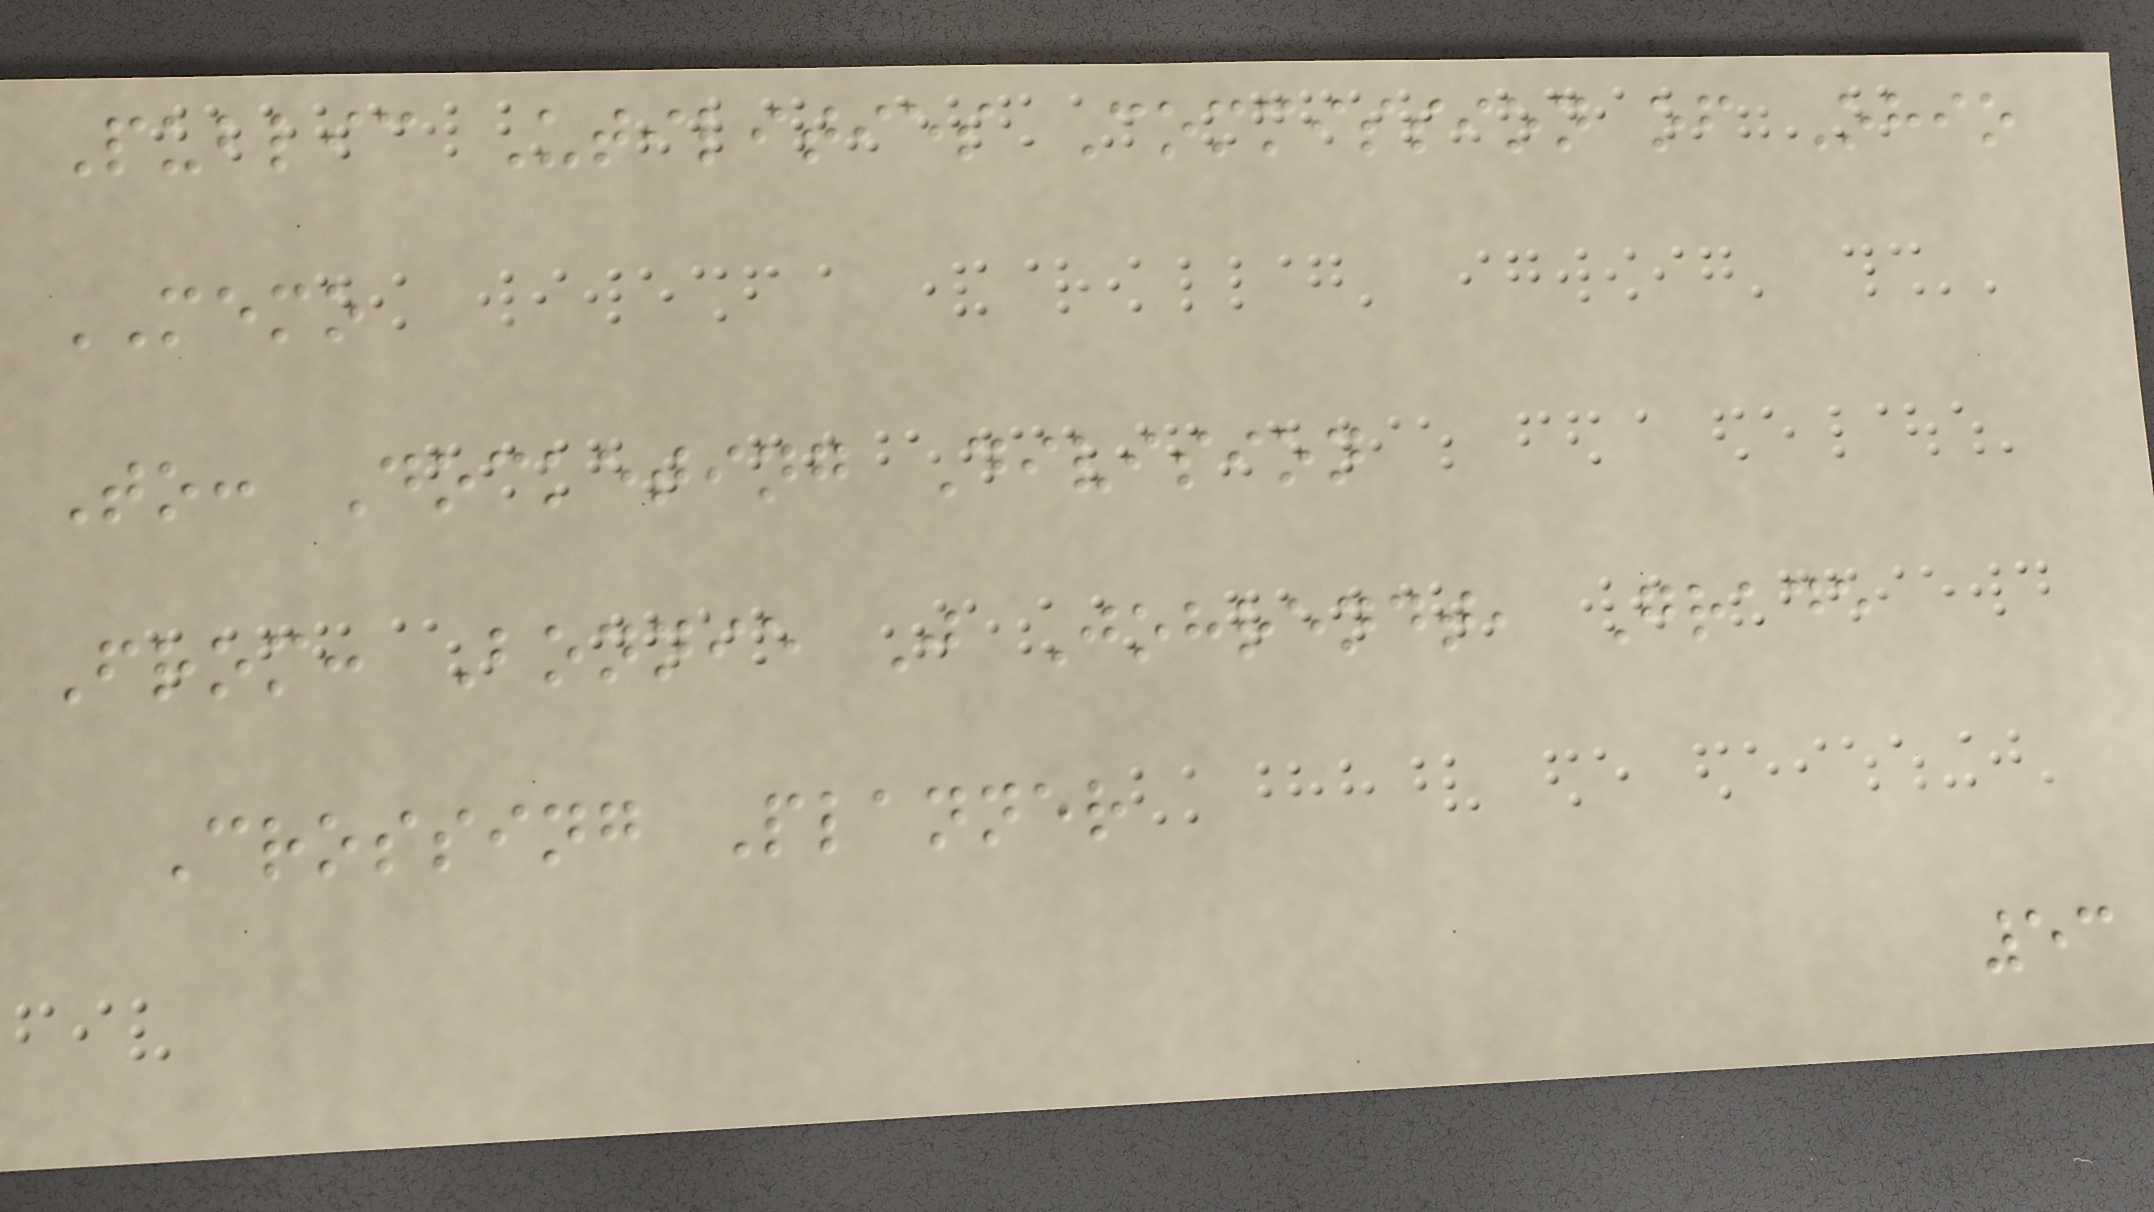Public Utilities Commission of Ohio
MEMO
To: Docketing Division
From: Bonnie J Johrendt, Grade
Crossing Planner
53
